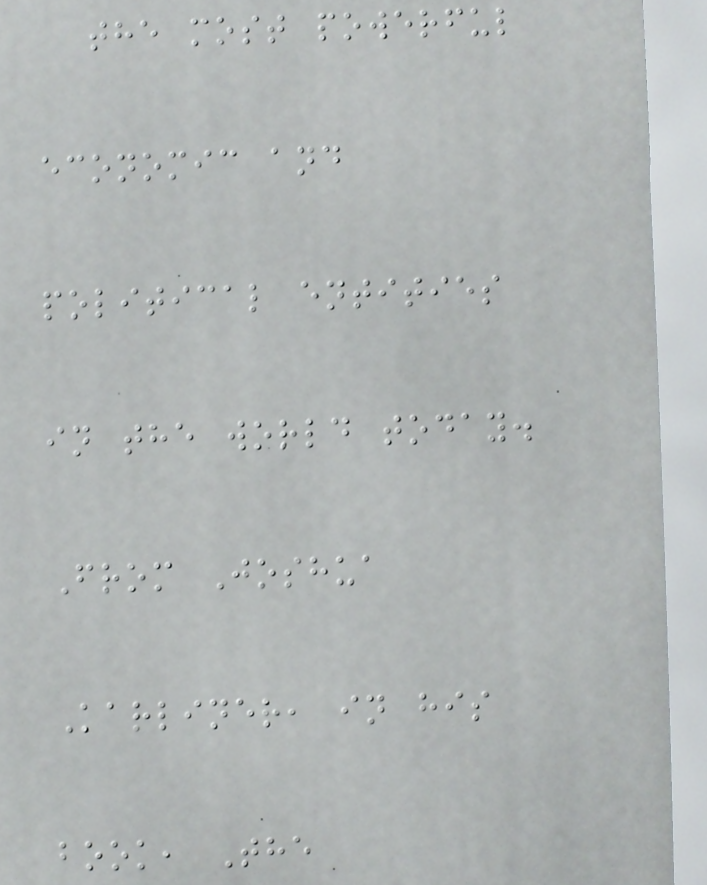the most powerful
economic and
political entities
in the world today.
From Joshua
Karliner, in his
book, The
